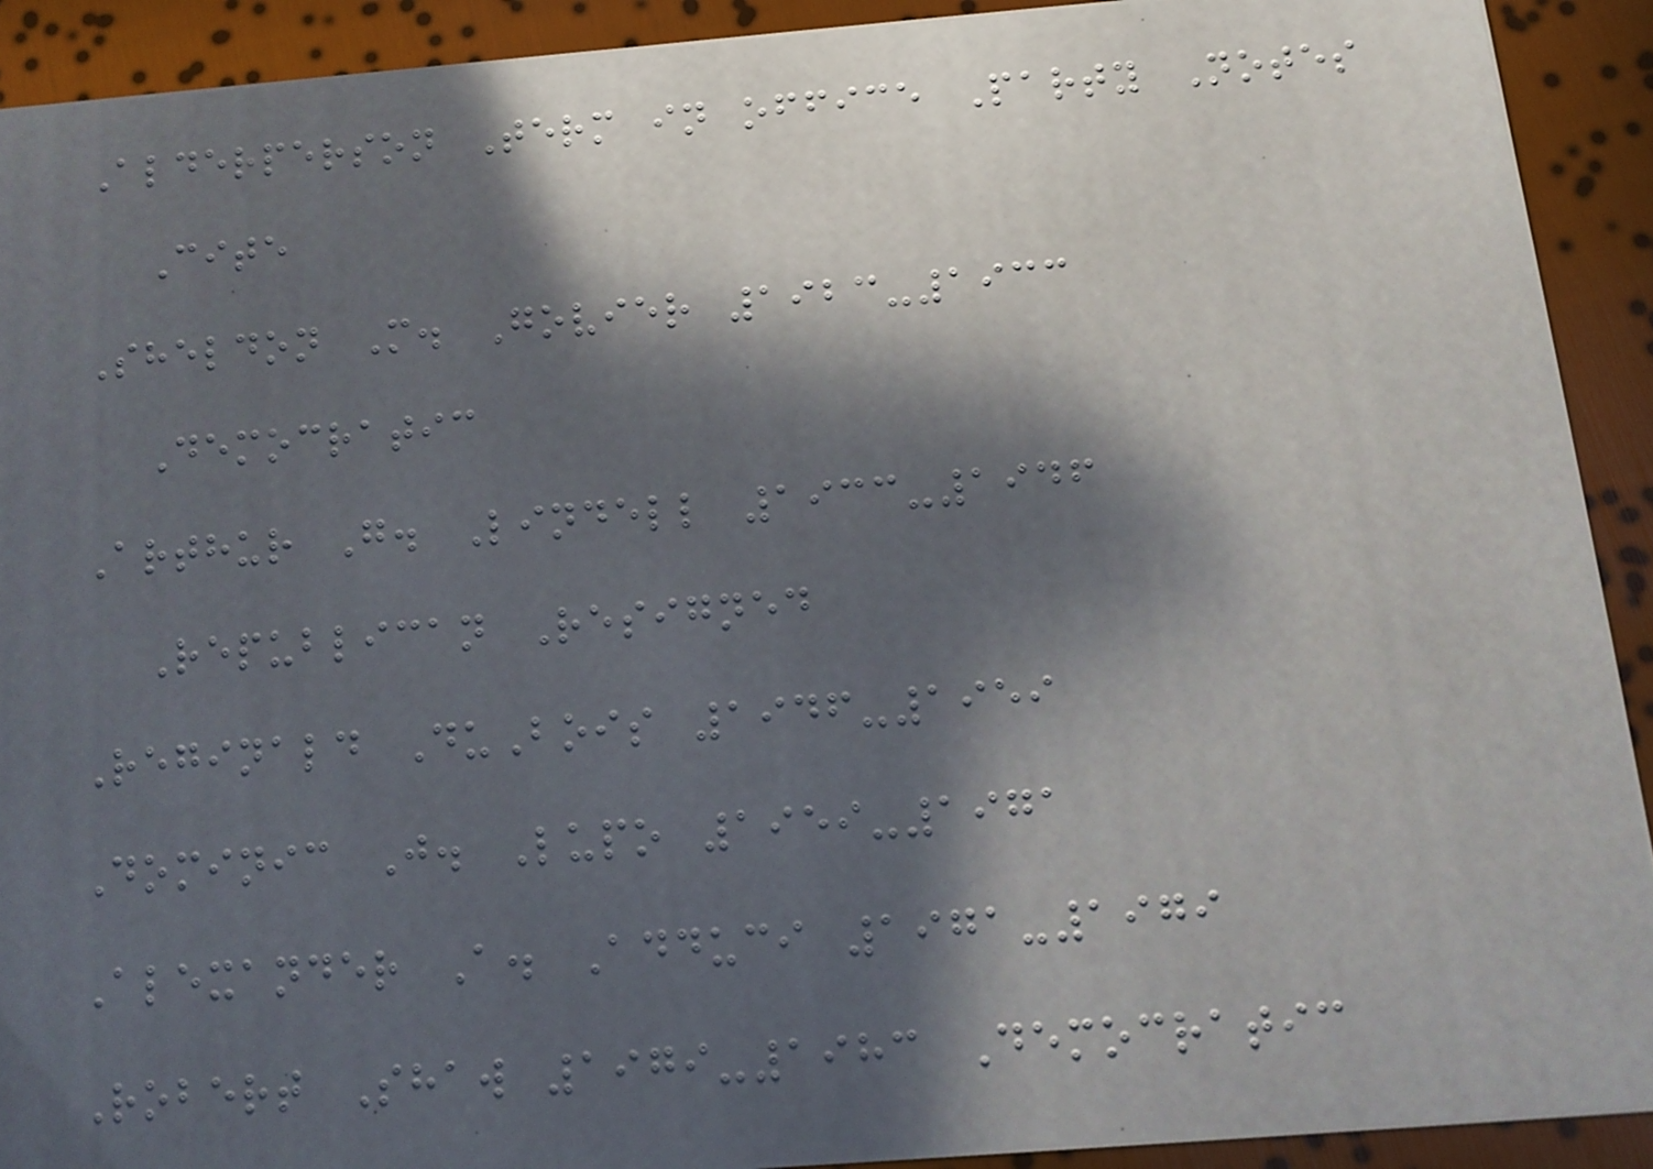Alderperson Term in office Party Notes
Cite
Sheldon M. Govier 1923-1933
Democratic
Arthur G. Lindell 1933-1946
Republican Resigned
Reginald DuBois 1946-1959
Dominic J. Lupo 1959-1971
Alexander A. Adduci 1971-1979
Robert Shaw 1979-1983 Democratic
